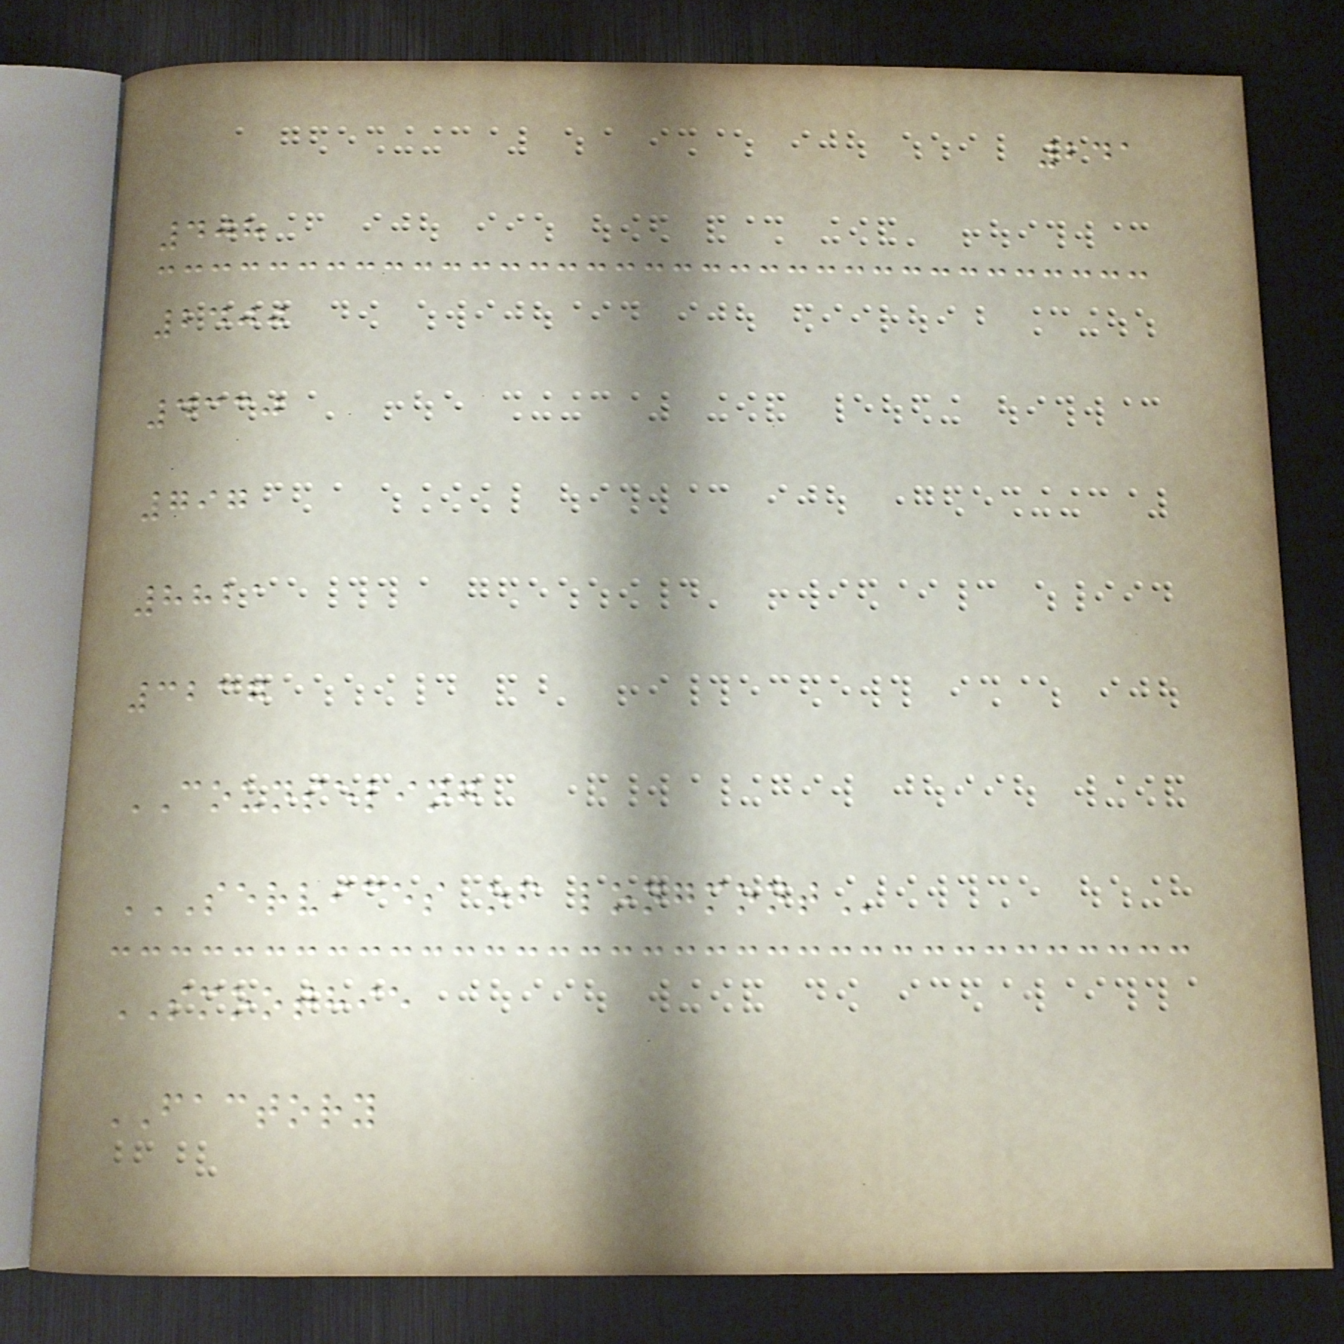241
408
2400
4330
797
8821
3237
COUNSELING
SERVICES OF LONGMONT
SMOOTHIE
FACTORY
